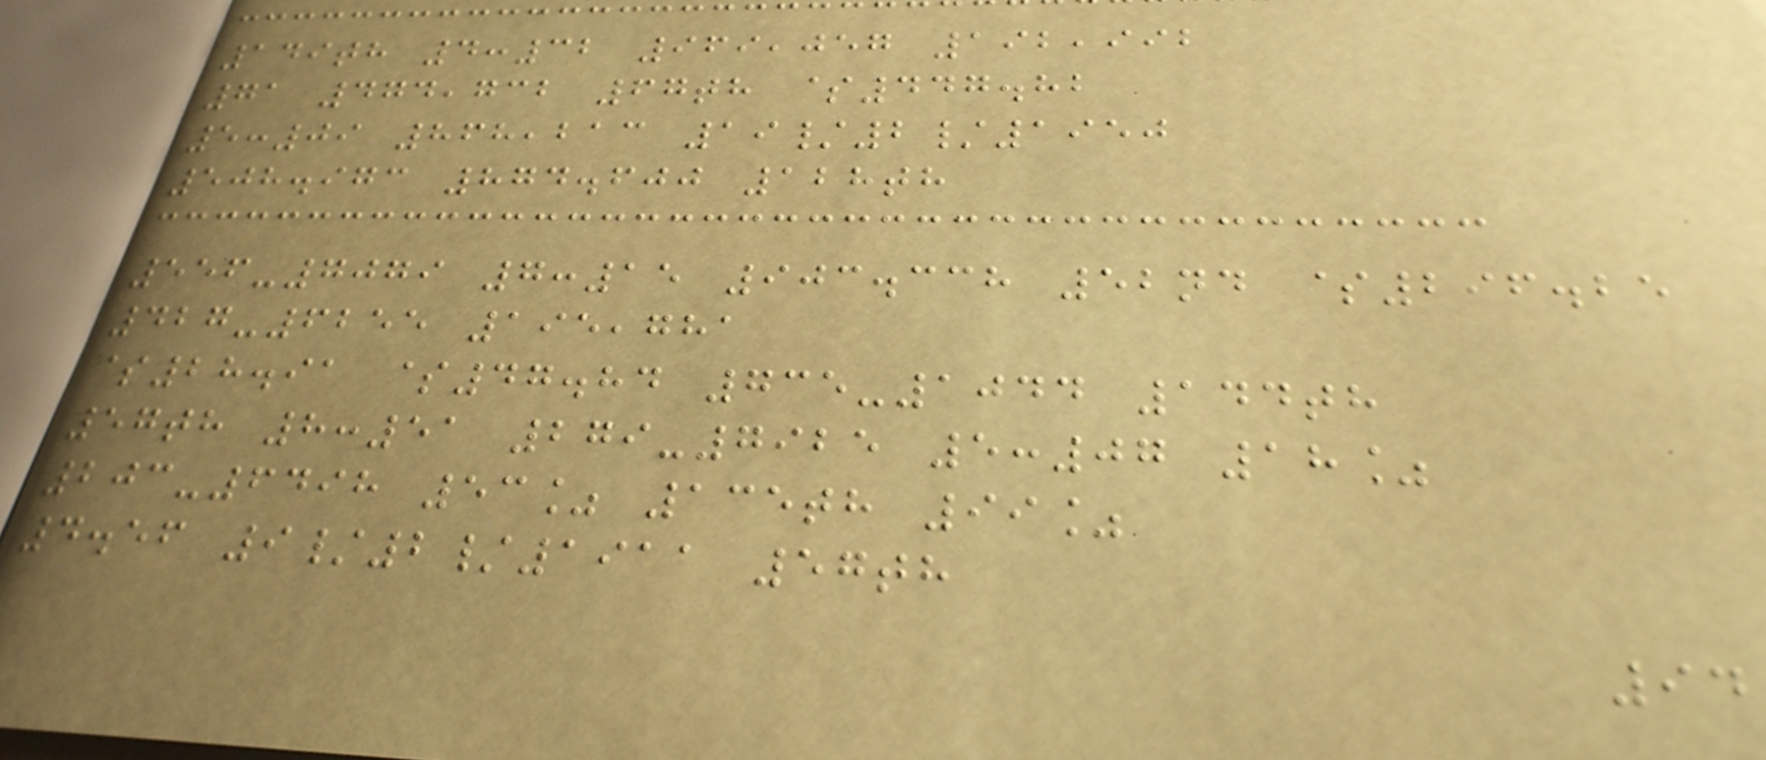149th 4:32 969,057 192,992
71 474,732 67th $447.82
5:09 868,213 19/2/1950
508.973 874.600 128th
556-7079 7:15 903.338 52nd $296.25
427-6255 195,781
$28.91 $47.84 735-1044 144th
57th 8:51 279-7925 5:07 18%
203-6498 53% 135th 99%
4.56 9/2/1911 57th
94
